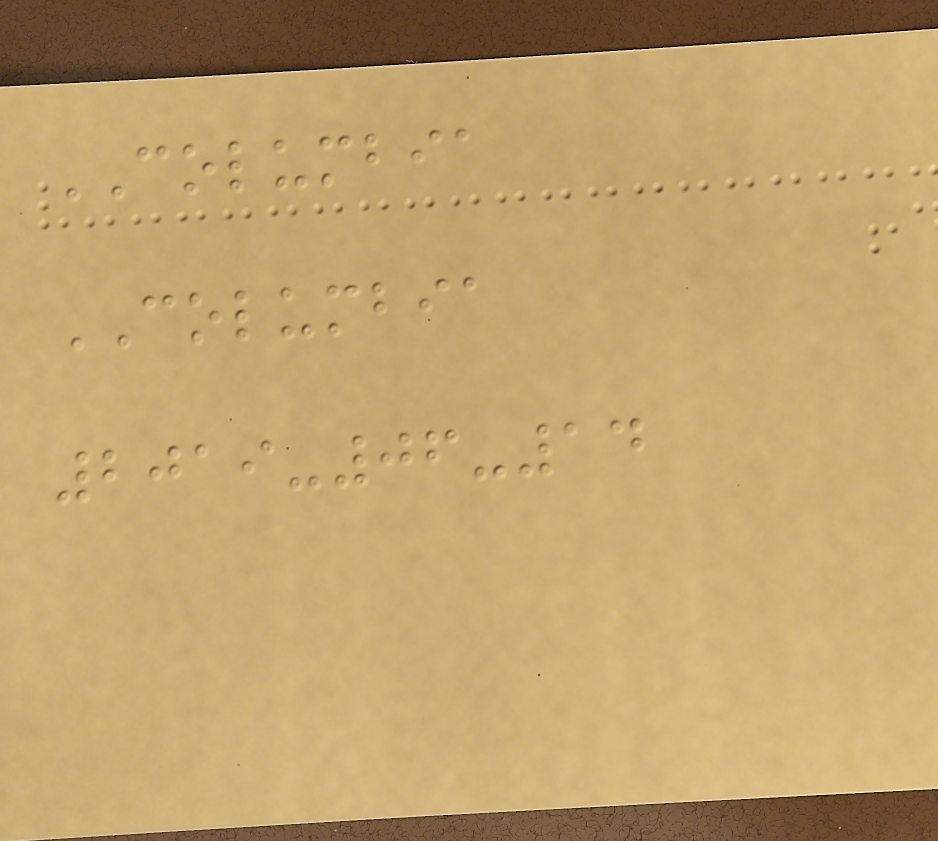COLUMBIA
COLUMBIA
2019-06-14
